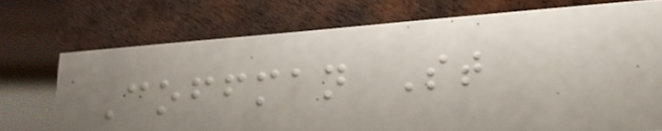Coffman St
